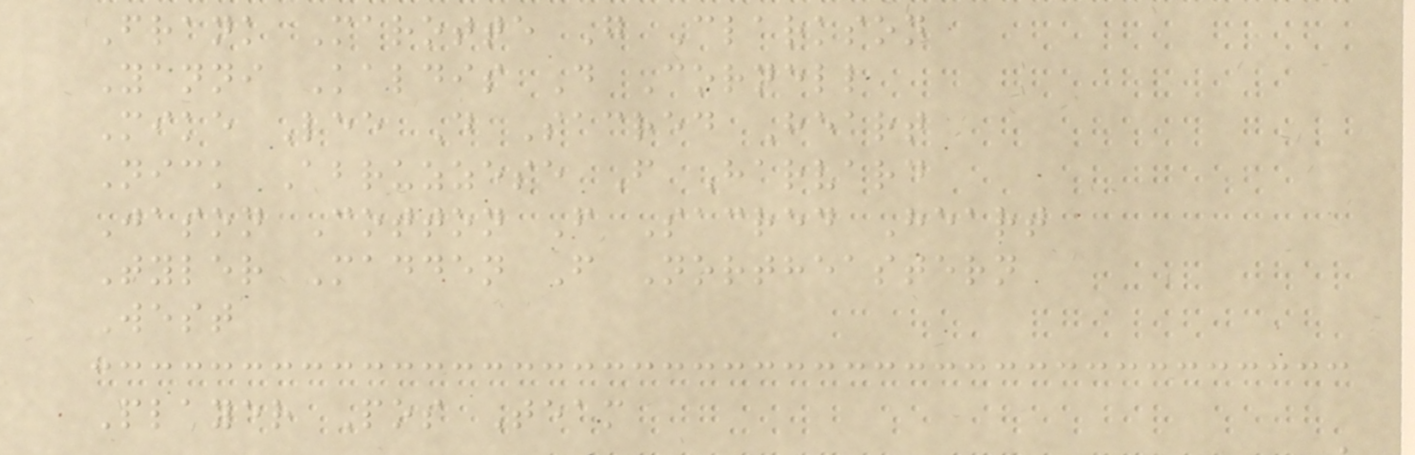Frank Marotte G Clarkson
Yanni Kaldis D Cornell
Mike Lee D Sacred Heart
Nick Abruzzese F Harvard
Jason Cotton F Sacred Heart
Tyler Madden F Northeastern
West
Player Pos Team
